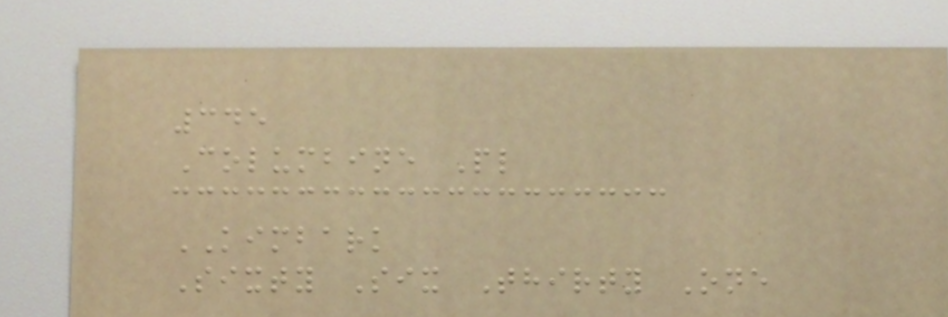345
Columbine Pl
KIMBARK
Sixty Six Thirty One
